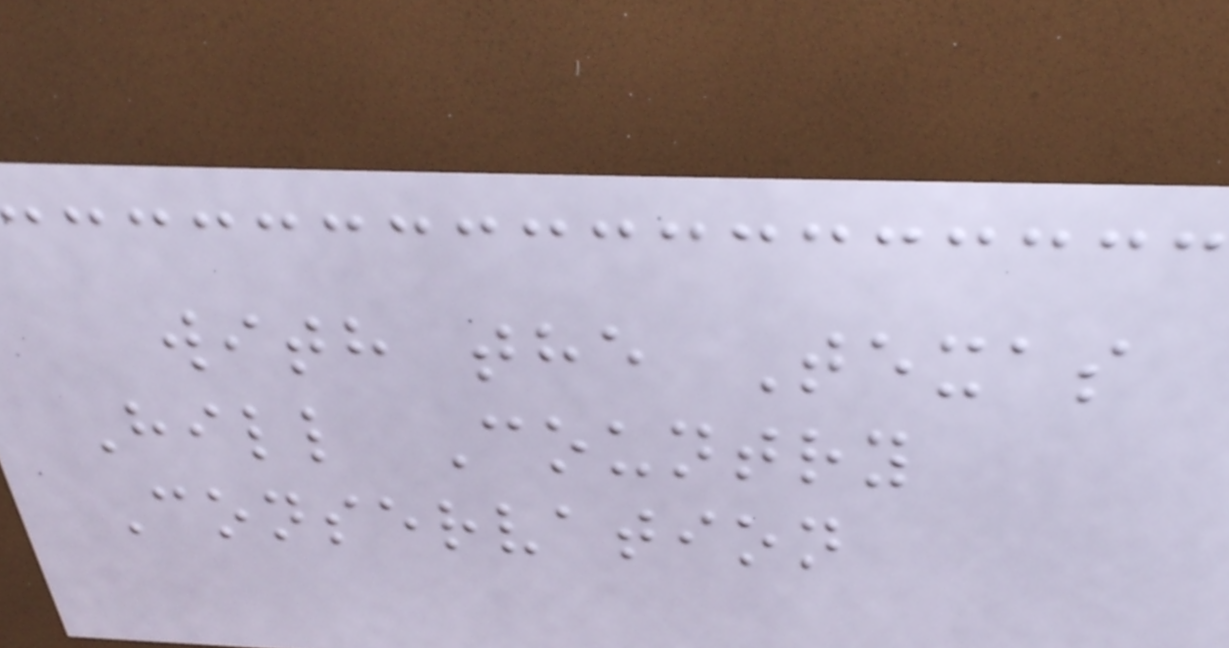with the Texas
Hill Country
Conservation
